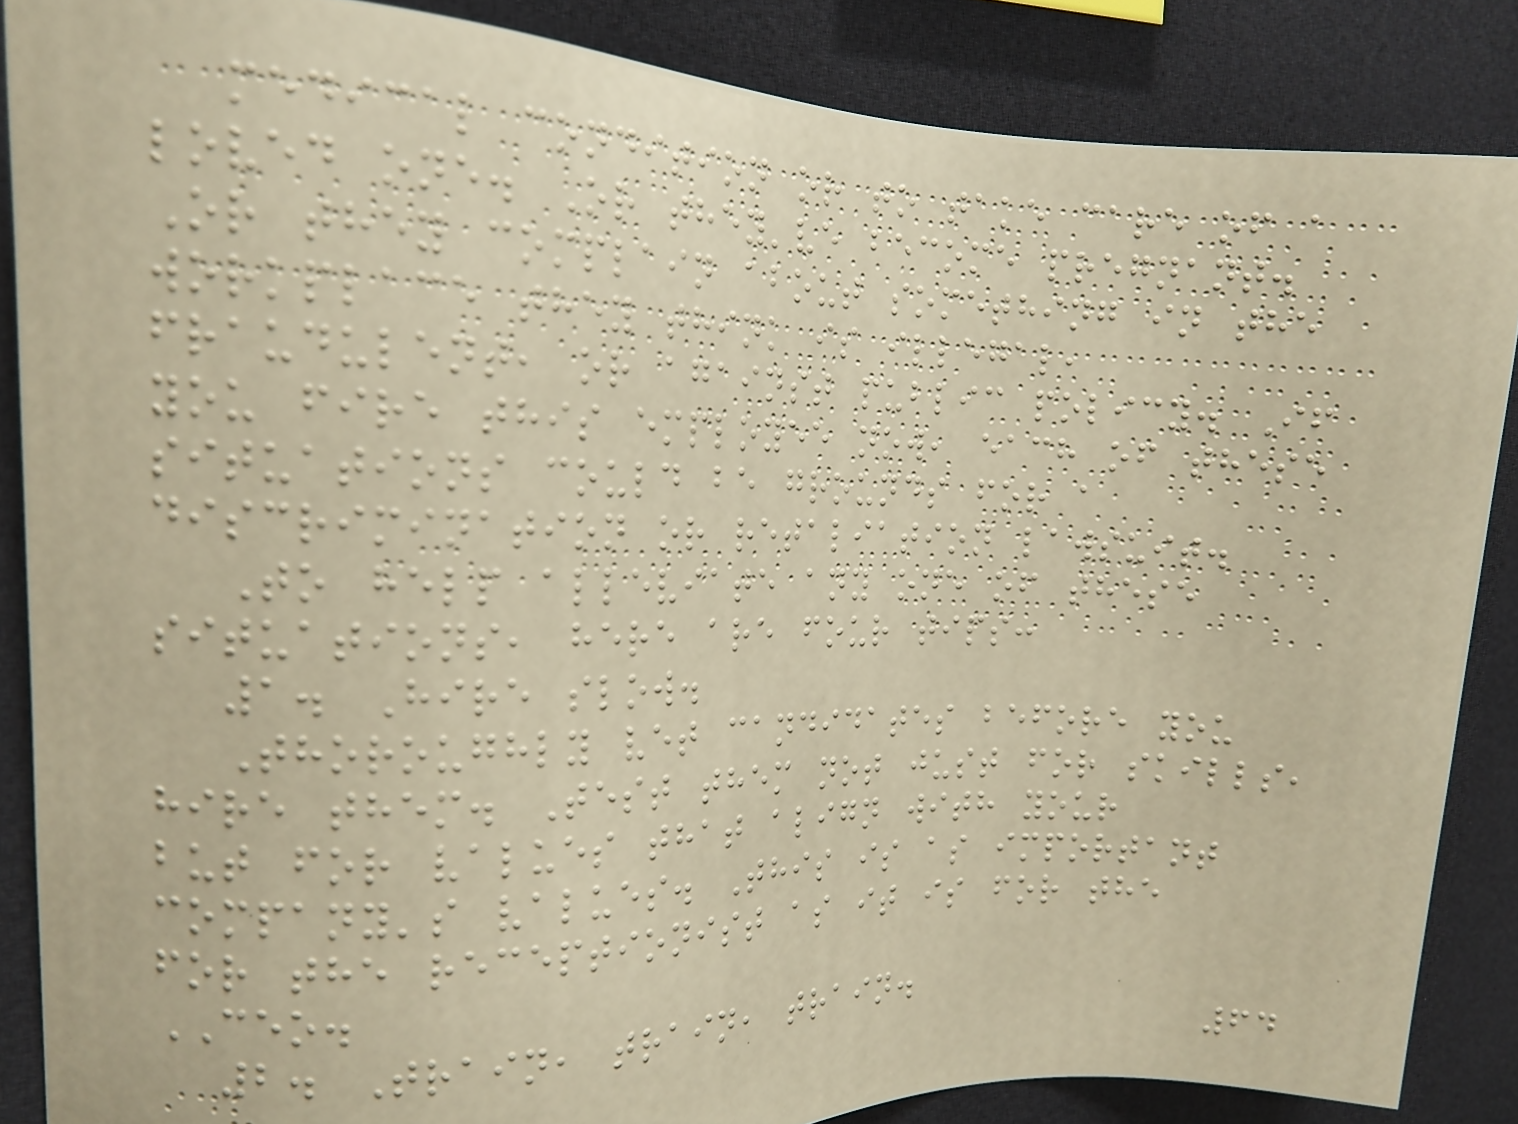medical condition or to take care of a
loved one. Or they've become pregnant.
Or they complain about something in the
workplace they think is illegal,
fraudulent, or against public policy. If
you fire this employee now, each of these
situations could be grounds for a
discrimination or retaliation lawsuit.
To help alleviate any one of these
situations, here are four tips:
1. Hire slow.
Thoroughly vet candidates before you
hire them. Test them not just for skills,
but for values that align with your
company's values. This is as important
for the receptionist as it is for the
CEO.
2. Train, train, train.
64
